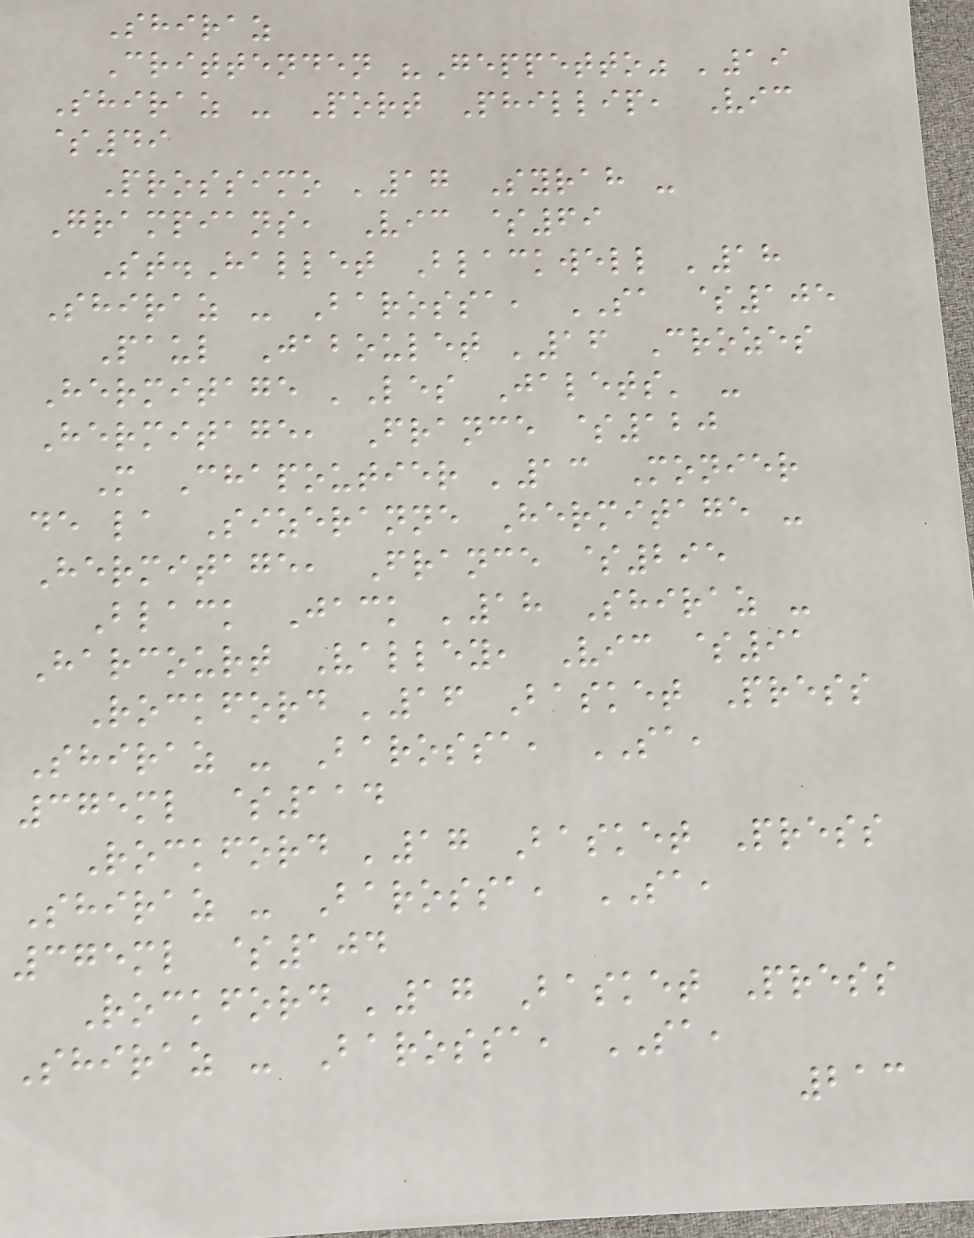Shiraz
Crittenden "Geppetto" '19
Shiraz - Port Phillip, Vic
$49
Prossimo '17 Syrah -
Grampians, Vic $69
St.Hallet Blackwell '18
Shiraz - Barossa, SA $105
Paul Jaboulet '16 Crozes
Hermitage 'Les Jalets' -
Hermitage, France $120
M Chapoutier '13 Monier
de la Sizeranne Hermitage -
Hermitage, France $295
Black Jack '18 Shiraz -
Harcourt Valley, Vic $91
Rockford '16 Basket Press
Shiraz - Barossa, SA,
375ml $114
Rockford '17 Basket Press
Shiraz - Barossa, SA,
375ml $104
Rockford '17 Basket Press
Shiraz - Barossa, SA,
213
